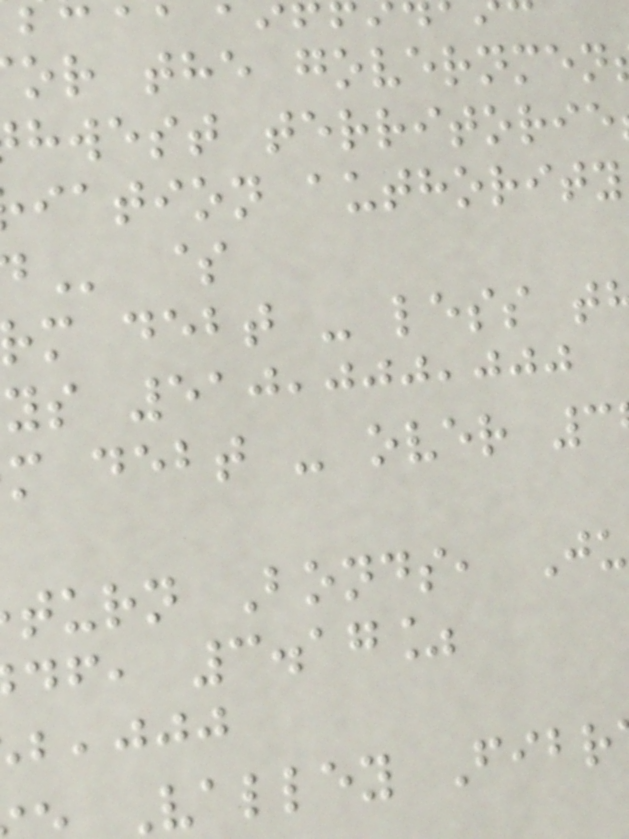iation authority
m debt - less t
ys 510,000,000
m debt - over 3
turn Bonds, Ju
df, 3.17%
,jjj
Valley Fibr
